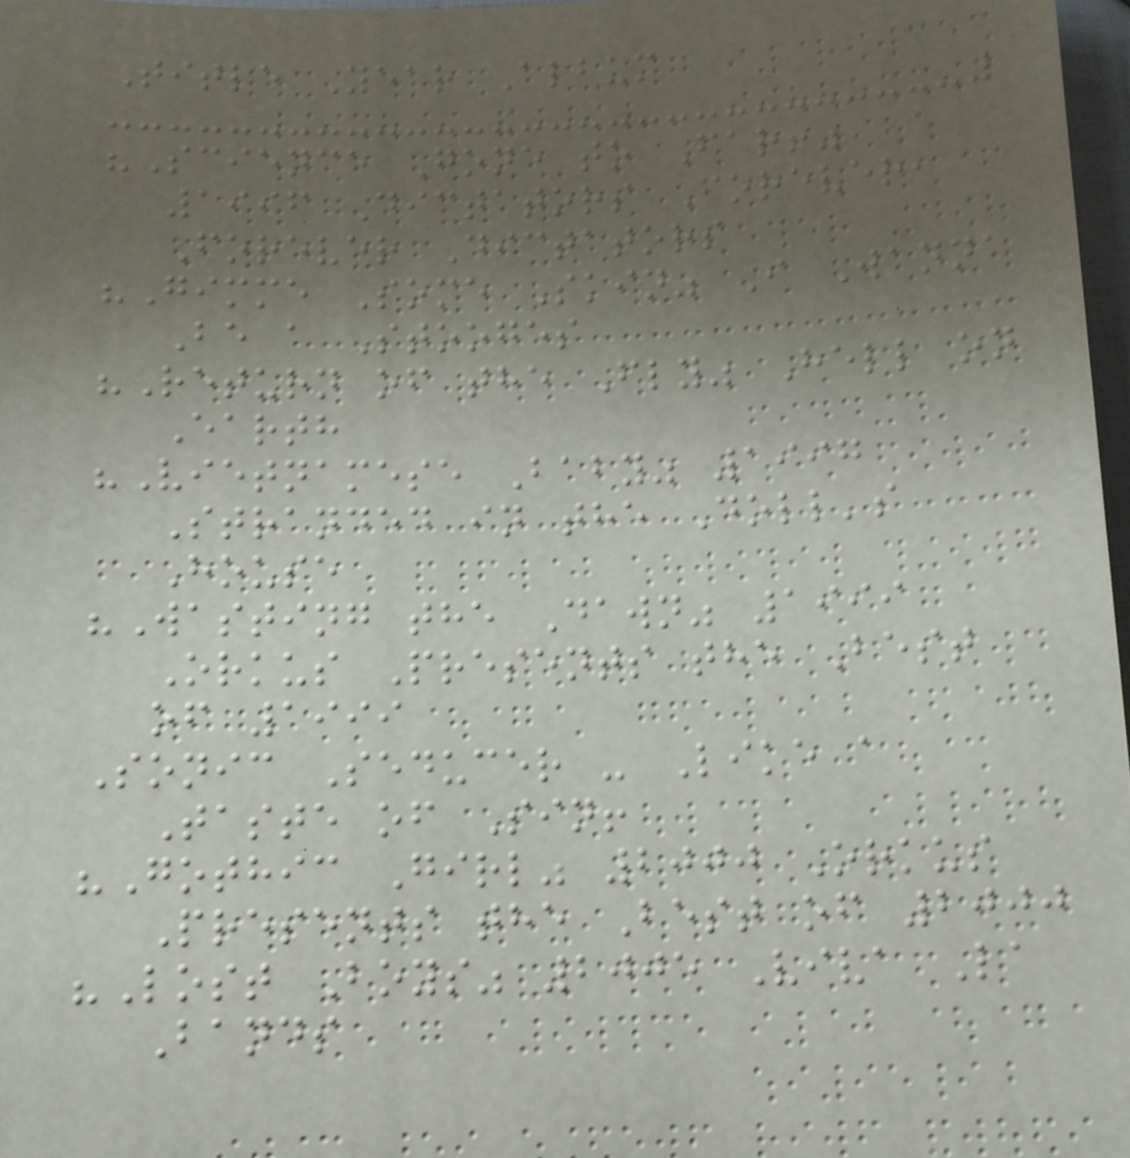Title Year Album
"Science Gone to Far!"
1996 Dictators Forever,
Forever Dictators
"Gimme Some Skin" I Wanna
Be a Stooges
"Return of the Fly" Hell on
Earth
"Vietnamese Baby" 1997
Stranded in the Doll's
House
"Wasting the Dawn" 1999
Orkus Presents the Best
of 1999
Sonic Seducer - Like a
Taste of Sin!
"Gothic Girl" 2000 Orkus
Presents the Best of 2000
"Lost Boys" 2005 Viva La
Bands
